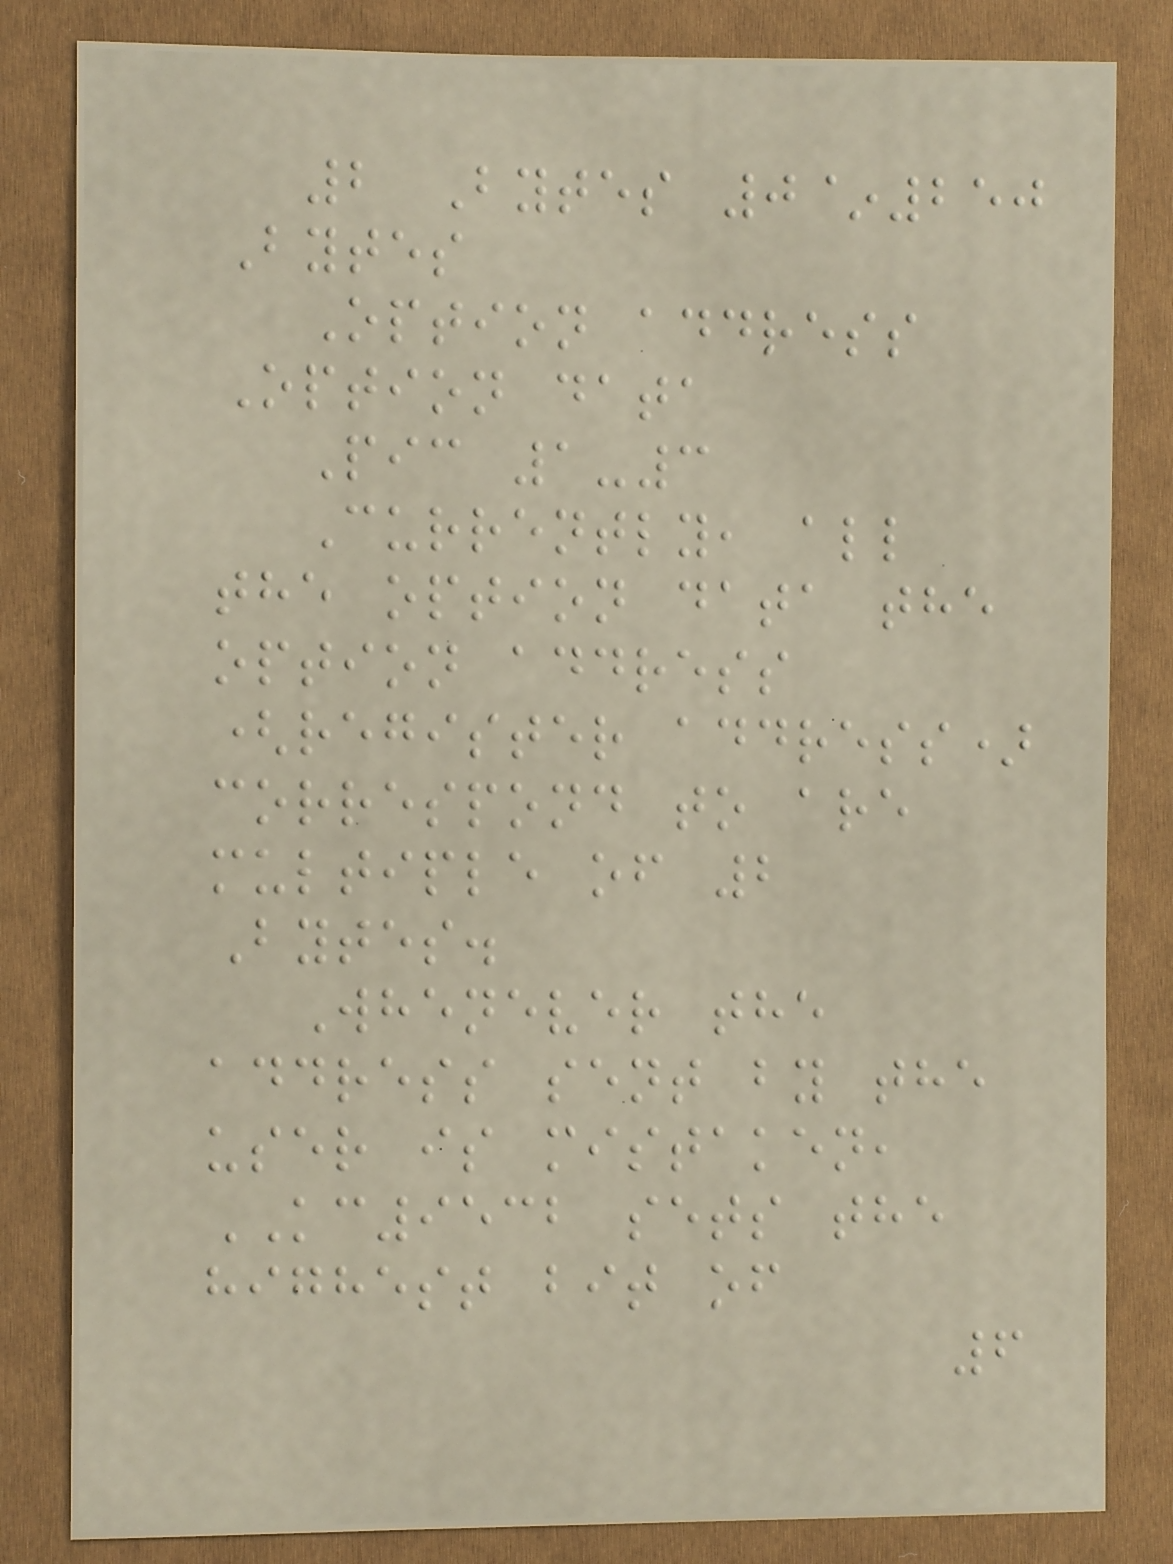2 Bytes 0~250
Bytes
Option address
Option data
Pic 1-3
Currently, all
the option data the
option address
(register address)
correspond to are
multiple of 2
Bytes.
Whenever the
address sent by the
user is mistaken,
KC9532 sets the
highest bit of
6
